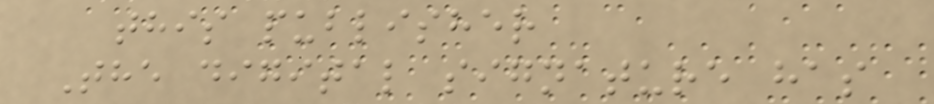this publisher
The digital signature has
